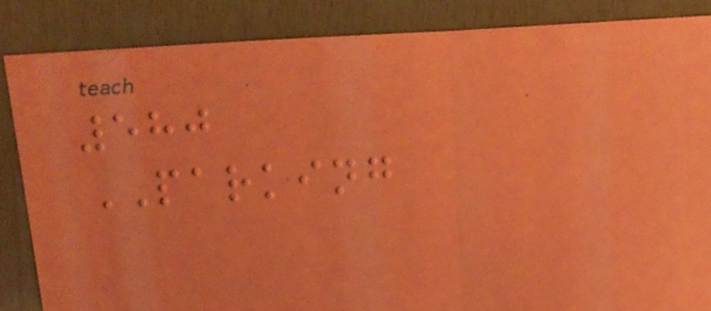580
PARKING
